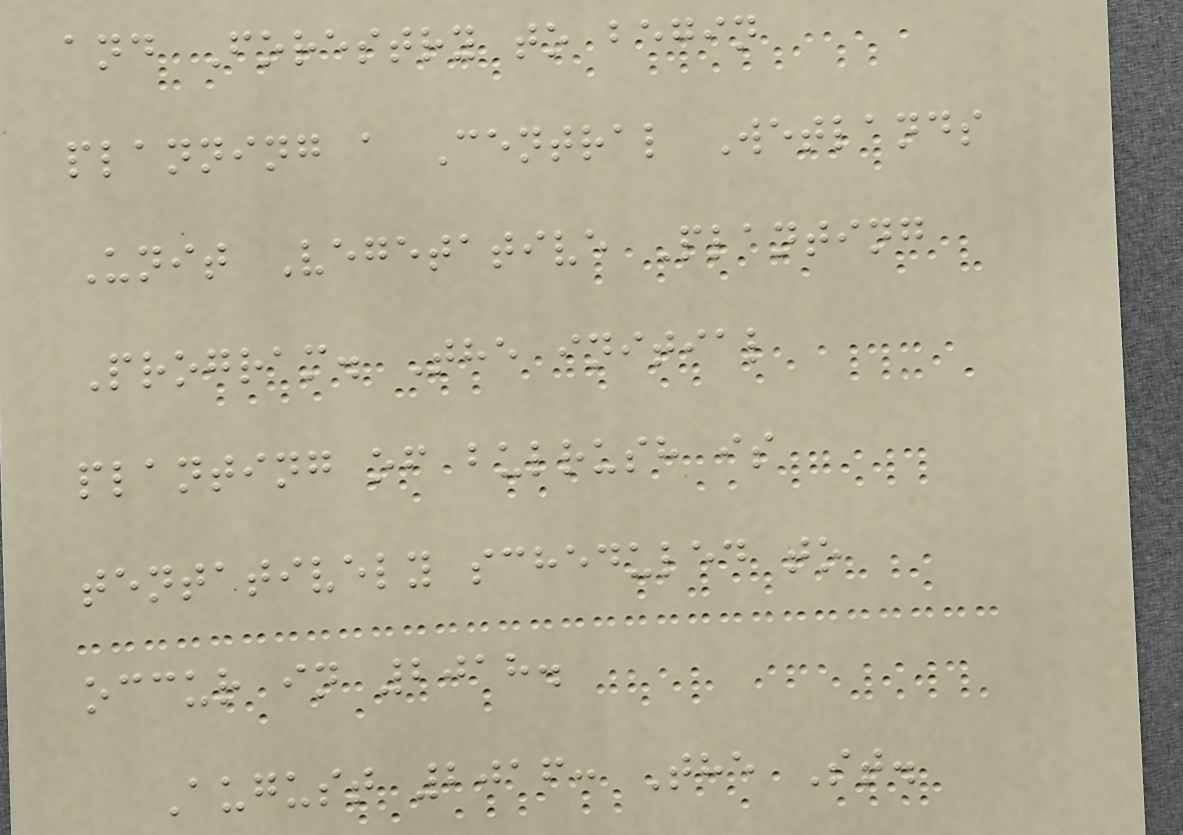and Forestry to begin
planning a Central Wetlands
Unit Vegetative Planting
Program. The initial
planting of bulrush is
tentatively scheduled to
occur in 2018.
August 2016: The St.
